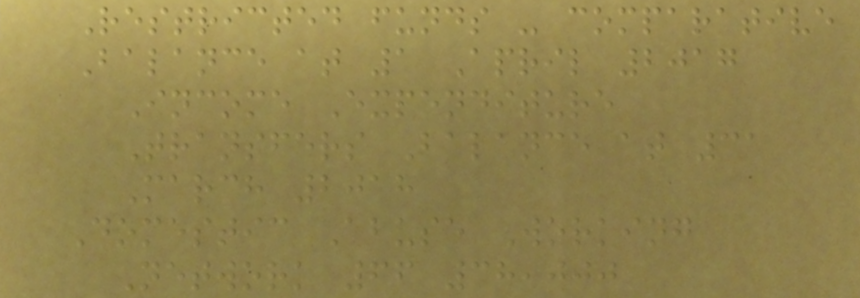Restricted funds - comparative
Balance at 1 April 2017
Income Expenditure
Transfers Balance at 31
March 2018
Domestic Abuse Working
Network 66 38,000
